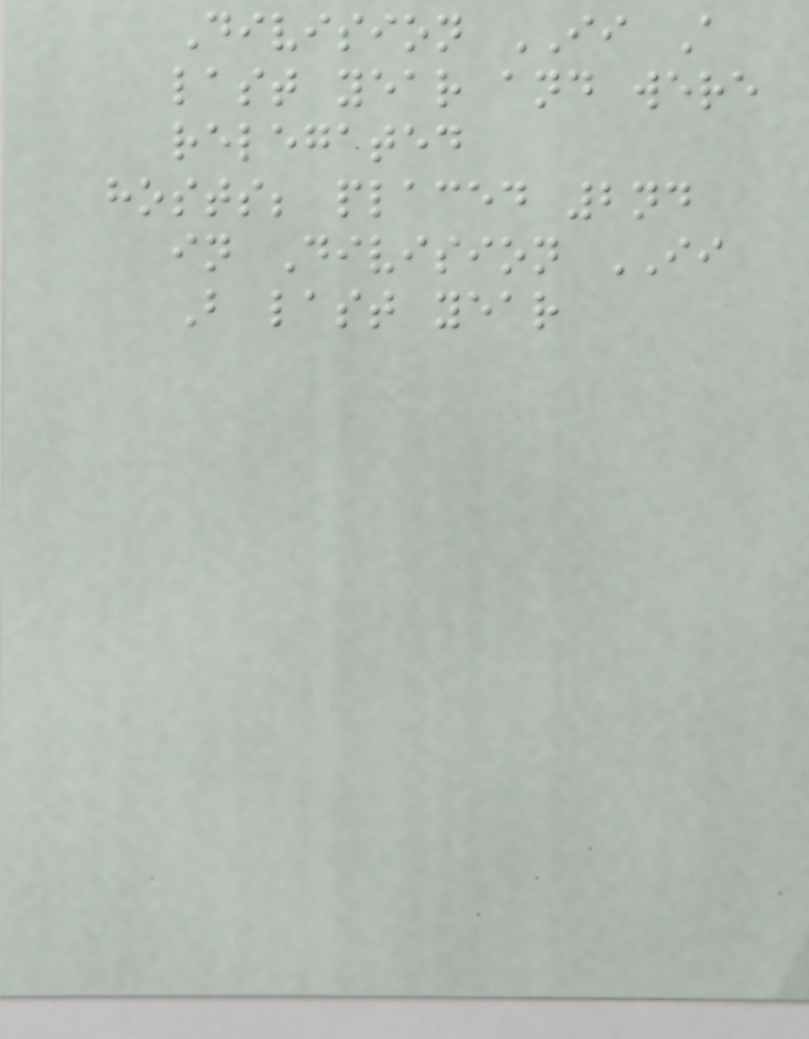Division II A
last year and were
relegated
hosts; placed 2nd
in Division II
B last year
